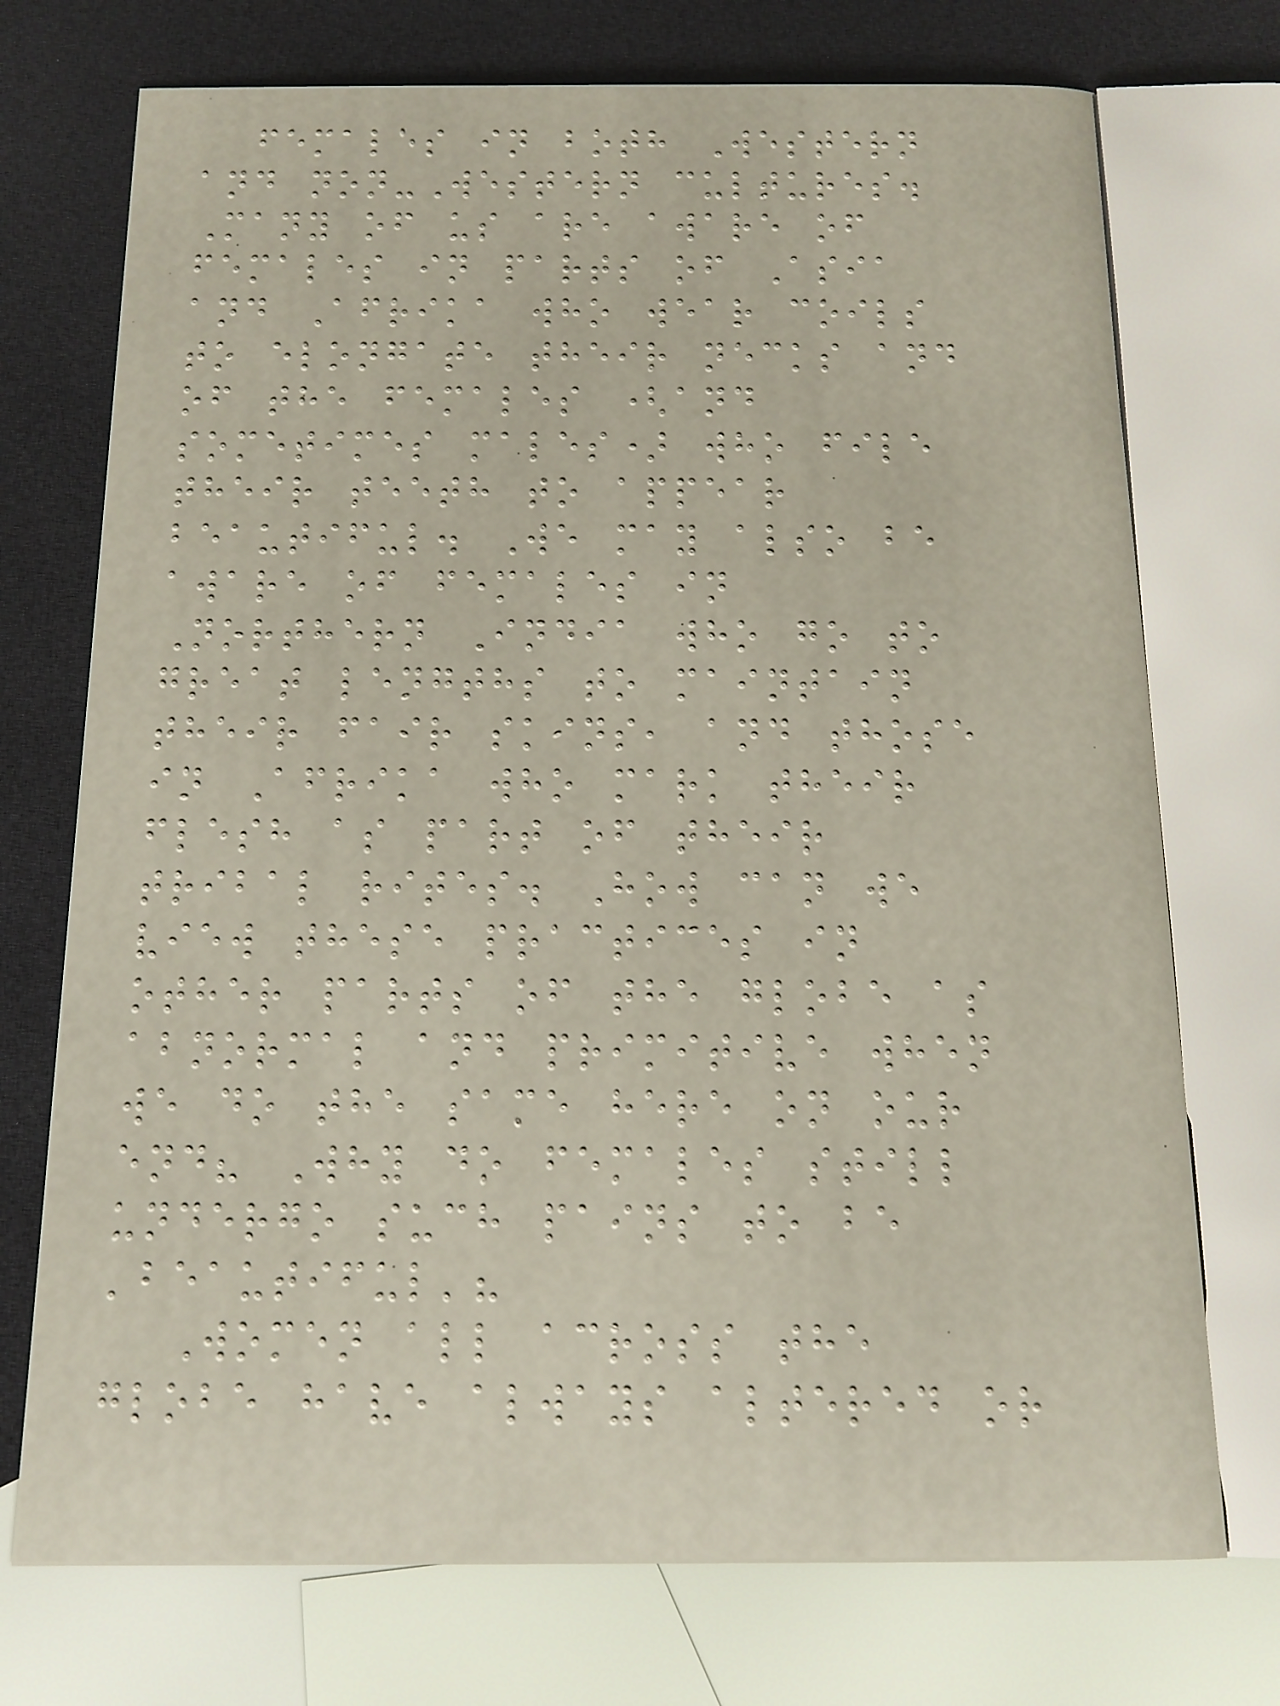females in both Western
and non-Western cultures.
Many of us are aware of
females in parts of Asia
and Afrika who wear coils
to elongate their necks and
of the females (and
sometimes males) who file
their teeth to appear
beautiful. We may also be
aware of females in
Northern India who go to
great lengths to maintain
their fair skins, and those
in Afrika who mark their
flesh as part of their
tribal rites. How can we
view these practices in
other parts of the globe as
abnormal and primitive when
we do the same here on our
end? Why do females still
undergo such pains to be
'beautiful'?
Women all across the
globe have always altered or
